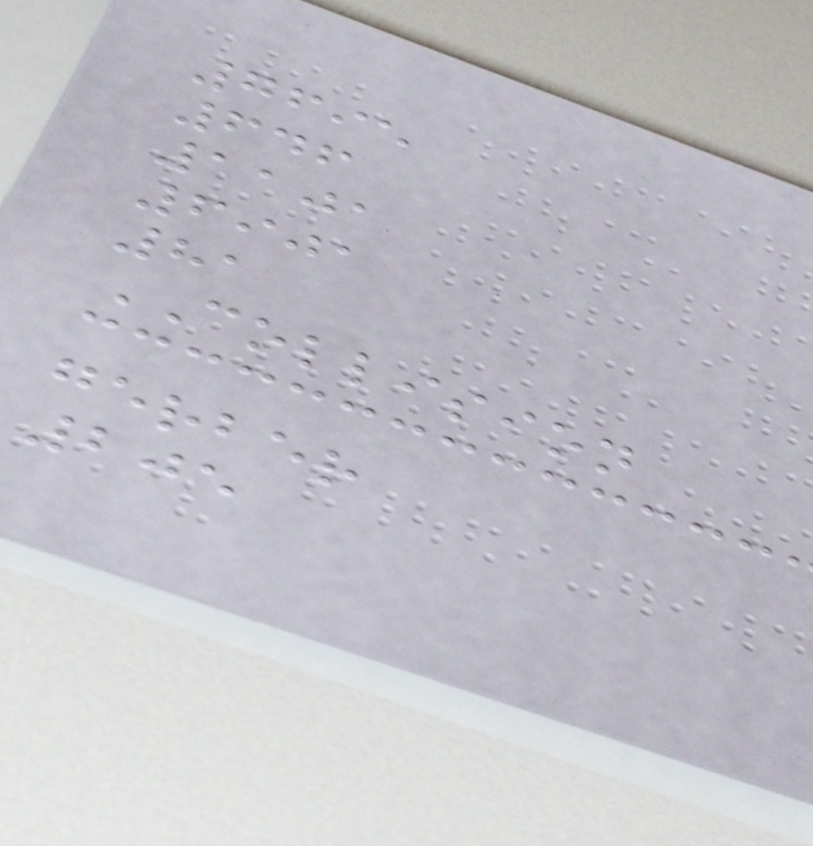7695
646
1101
6901
81
COLLISION
gerber
205
